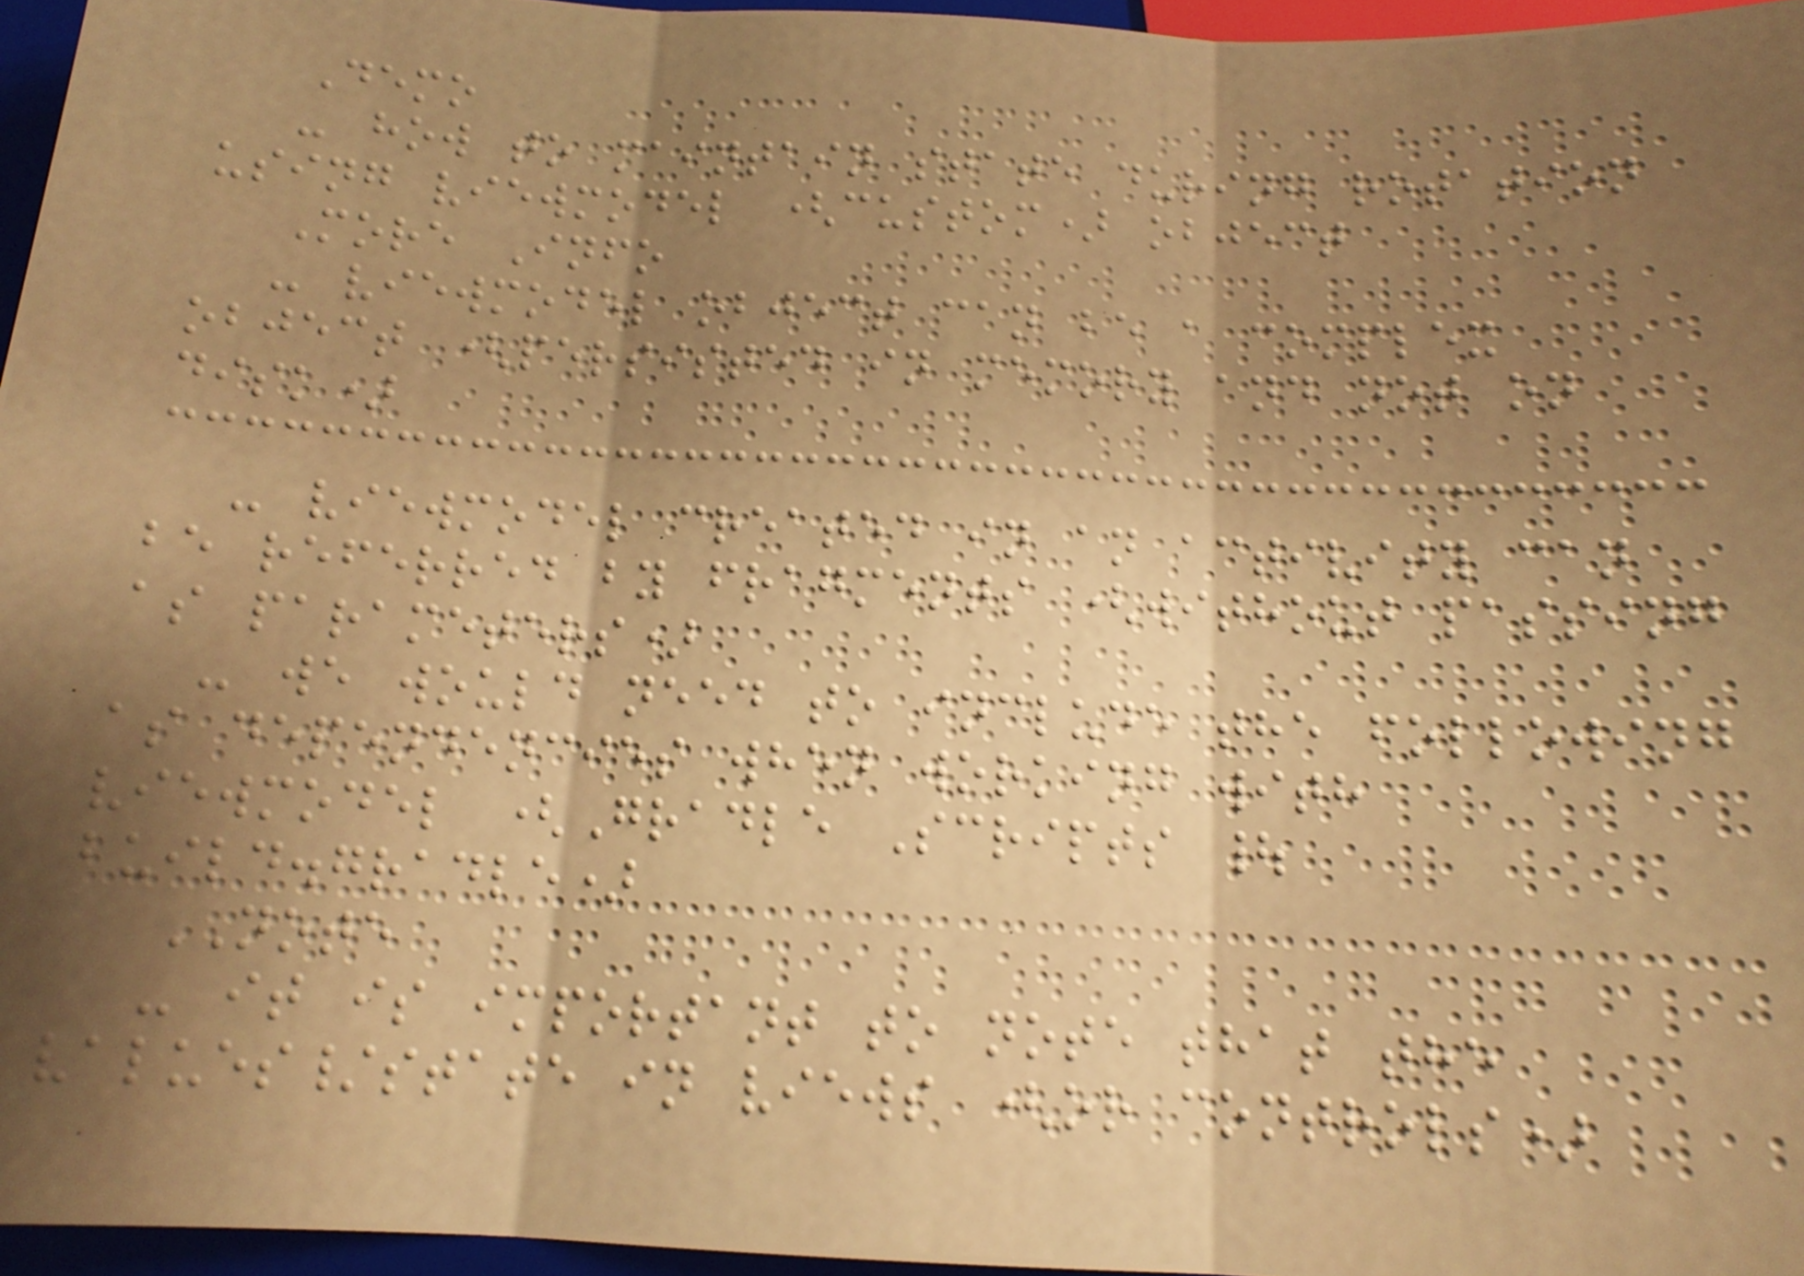Demo
- how to maintain state during rotation
using viewmodel (custom) object
More Info
- viewmodel object can be a complex
object (persisted in memory and not on
disk)
- viewmodel created in an activity can
be referred by fragments (without passing
as parameters)
- we would need to include the following
as dependencies when working with
viewmodel (Gradle Scripts |
build.gradle)
NOTE
- it is important to note that the
values/state in views (or controls)
